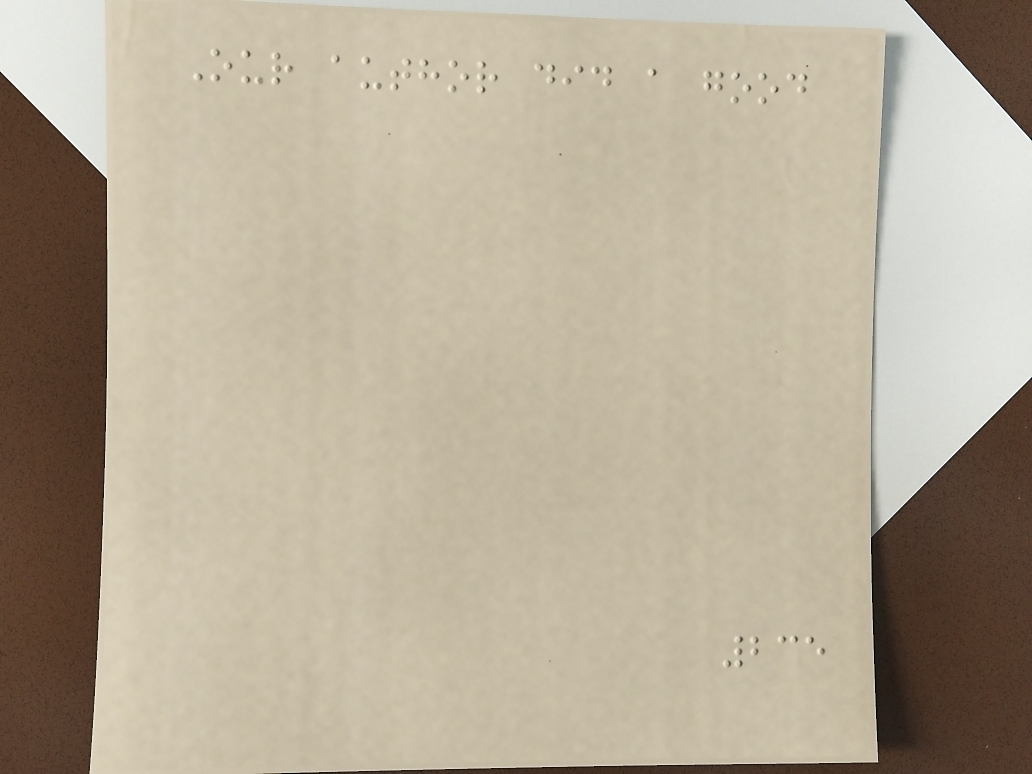Our author did a good
235
